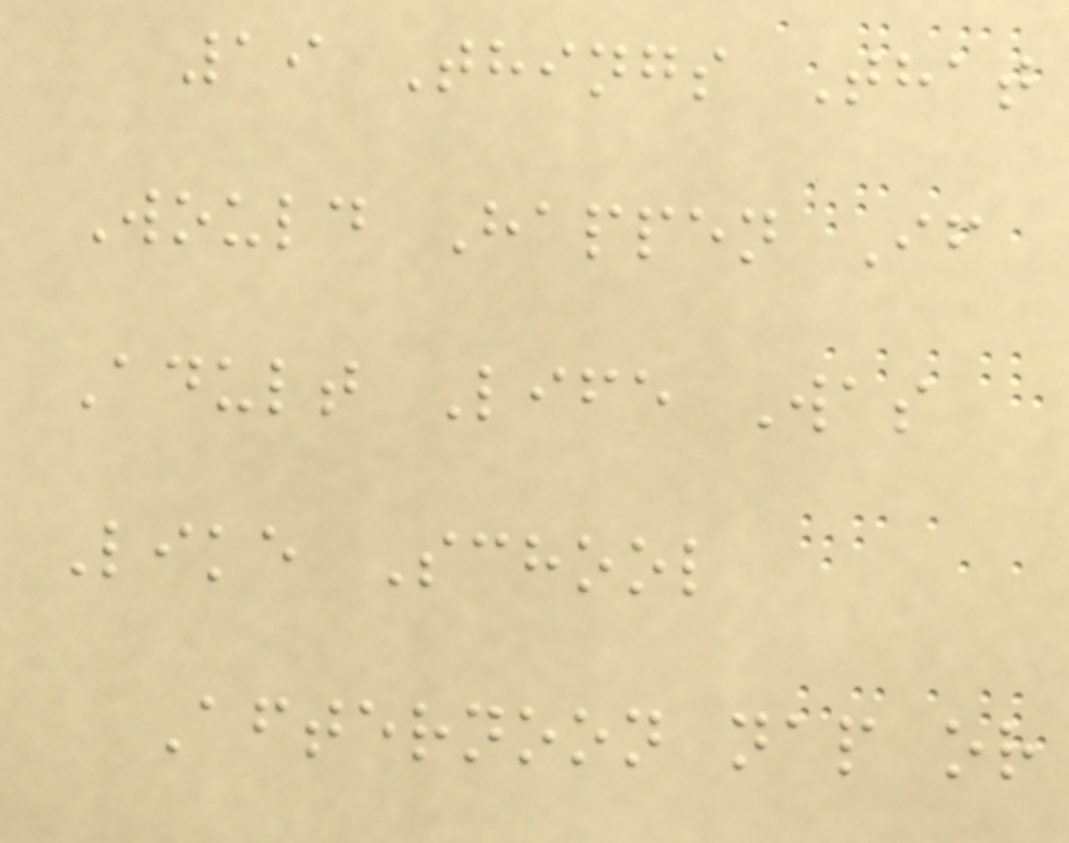19 Things That
Would Happen If
Adult Life Was
Like School
Afternoon nap or
